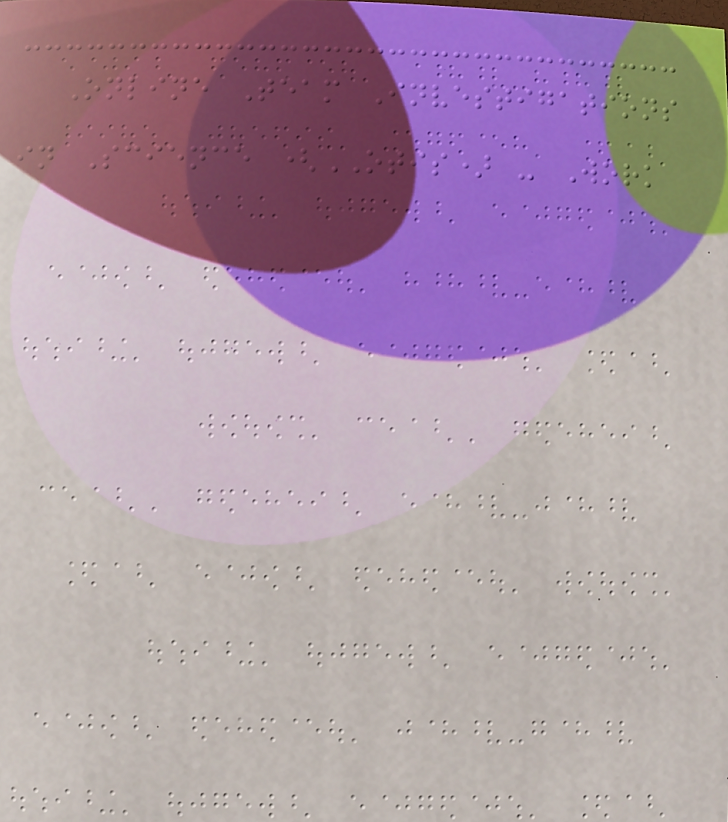Online Team Investigations
in Science (OTIS) - Work
